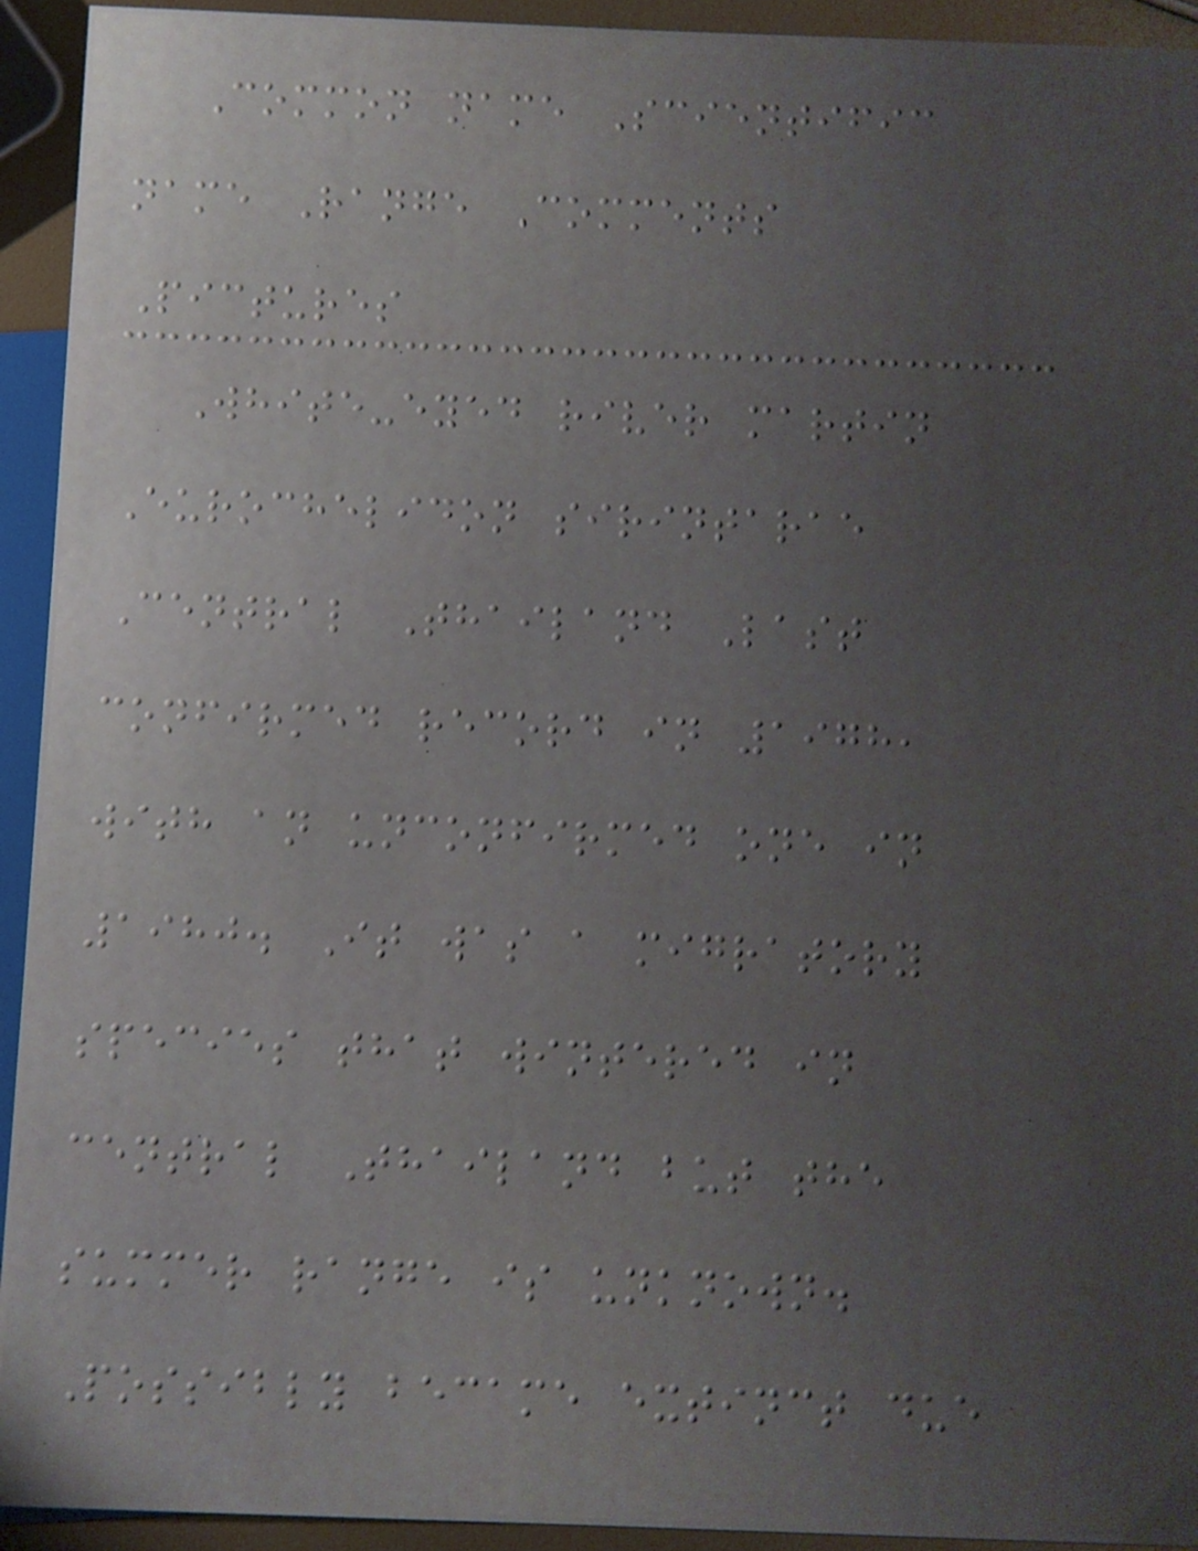Common name Scientific
name Range Comments
Pictures
White-eyed river martin
Eurochelidon sirintarae
Central Thailand Last
confirmed record in 1978,
with an unconfirmed one in
1980. It was a migratory
species that wintered in
central Thailand but the
summer range is unknown.
Possibly became extinct due
